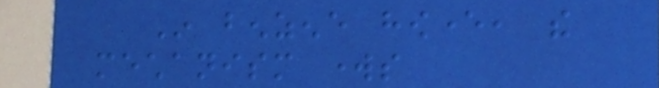In benzene however, the
mechanism works
